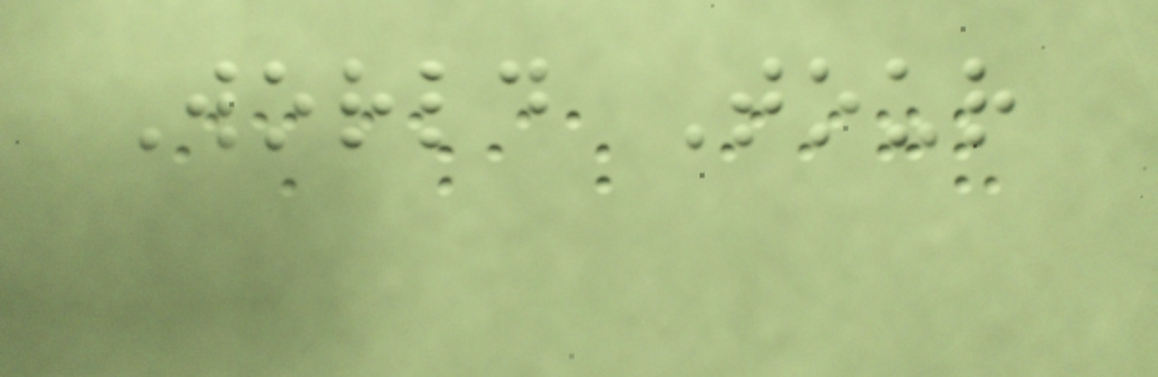World Tour
